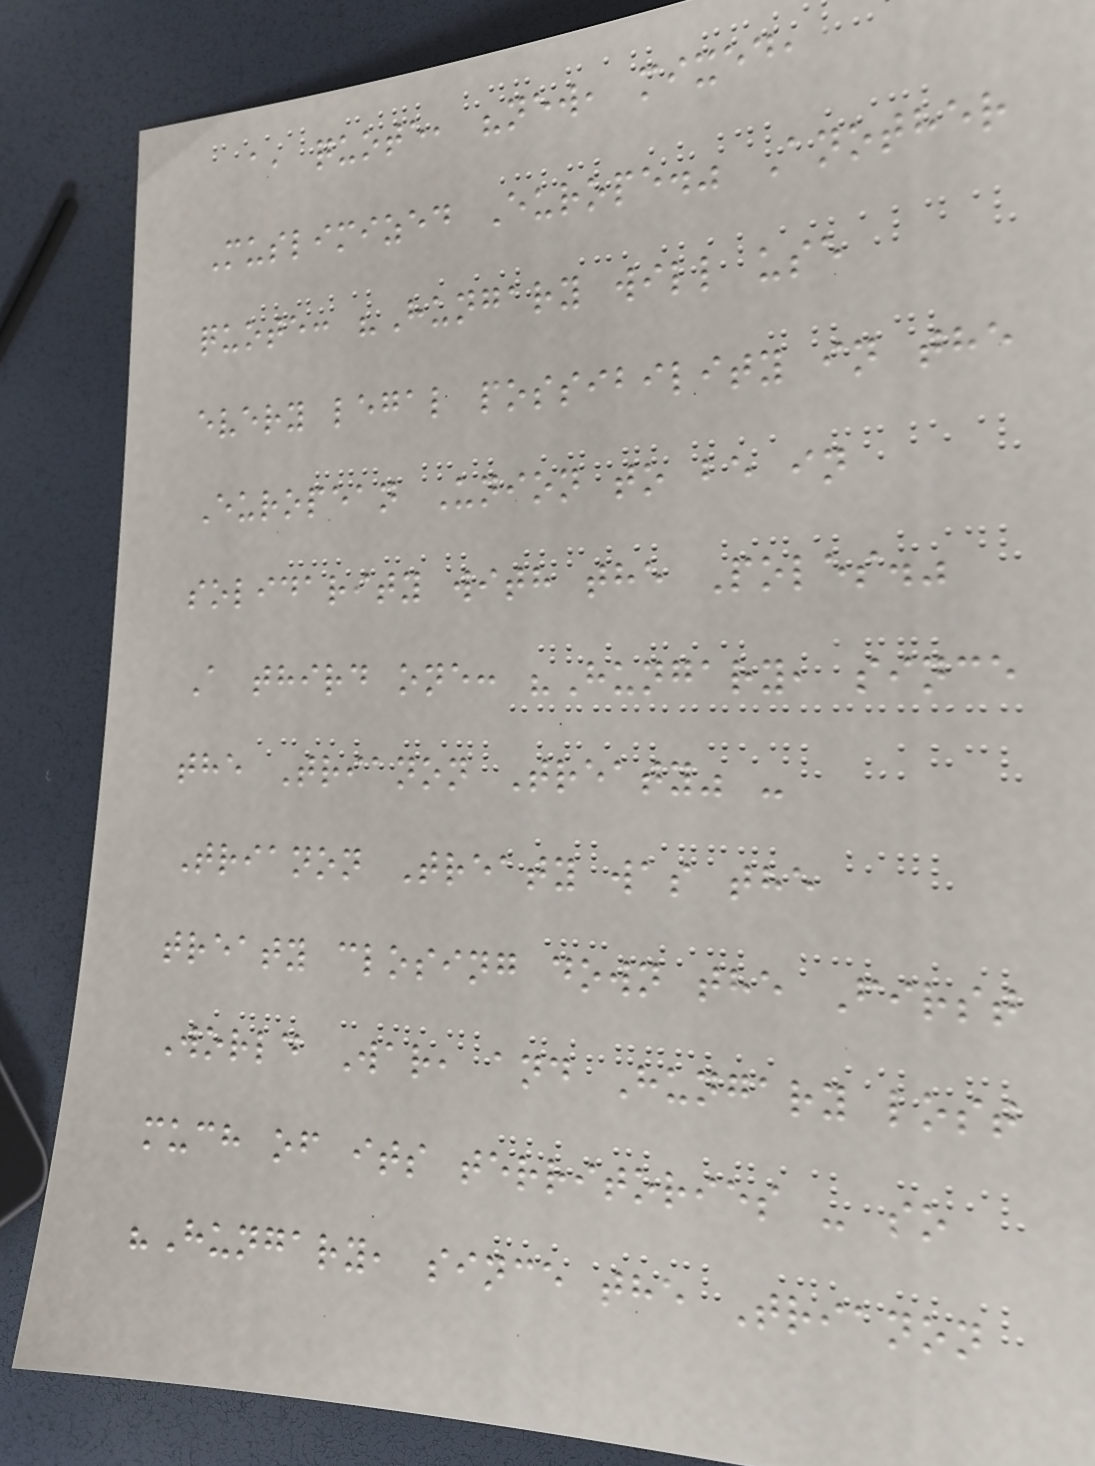a, quote, "new, mixed,
Muslimized Europe." Another
quote: "Hungary will use
every legal possibility in the
European Union to be in
solidarity with the Poles."
A third one: "Hungary, since
the Trianon Treaty" -
Trianon Treaty was the
treaty closing down the First
World War, and Hungary lost
much of its territories - so
"Hungary, since the Trianon
